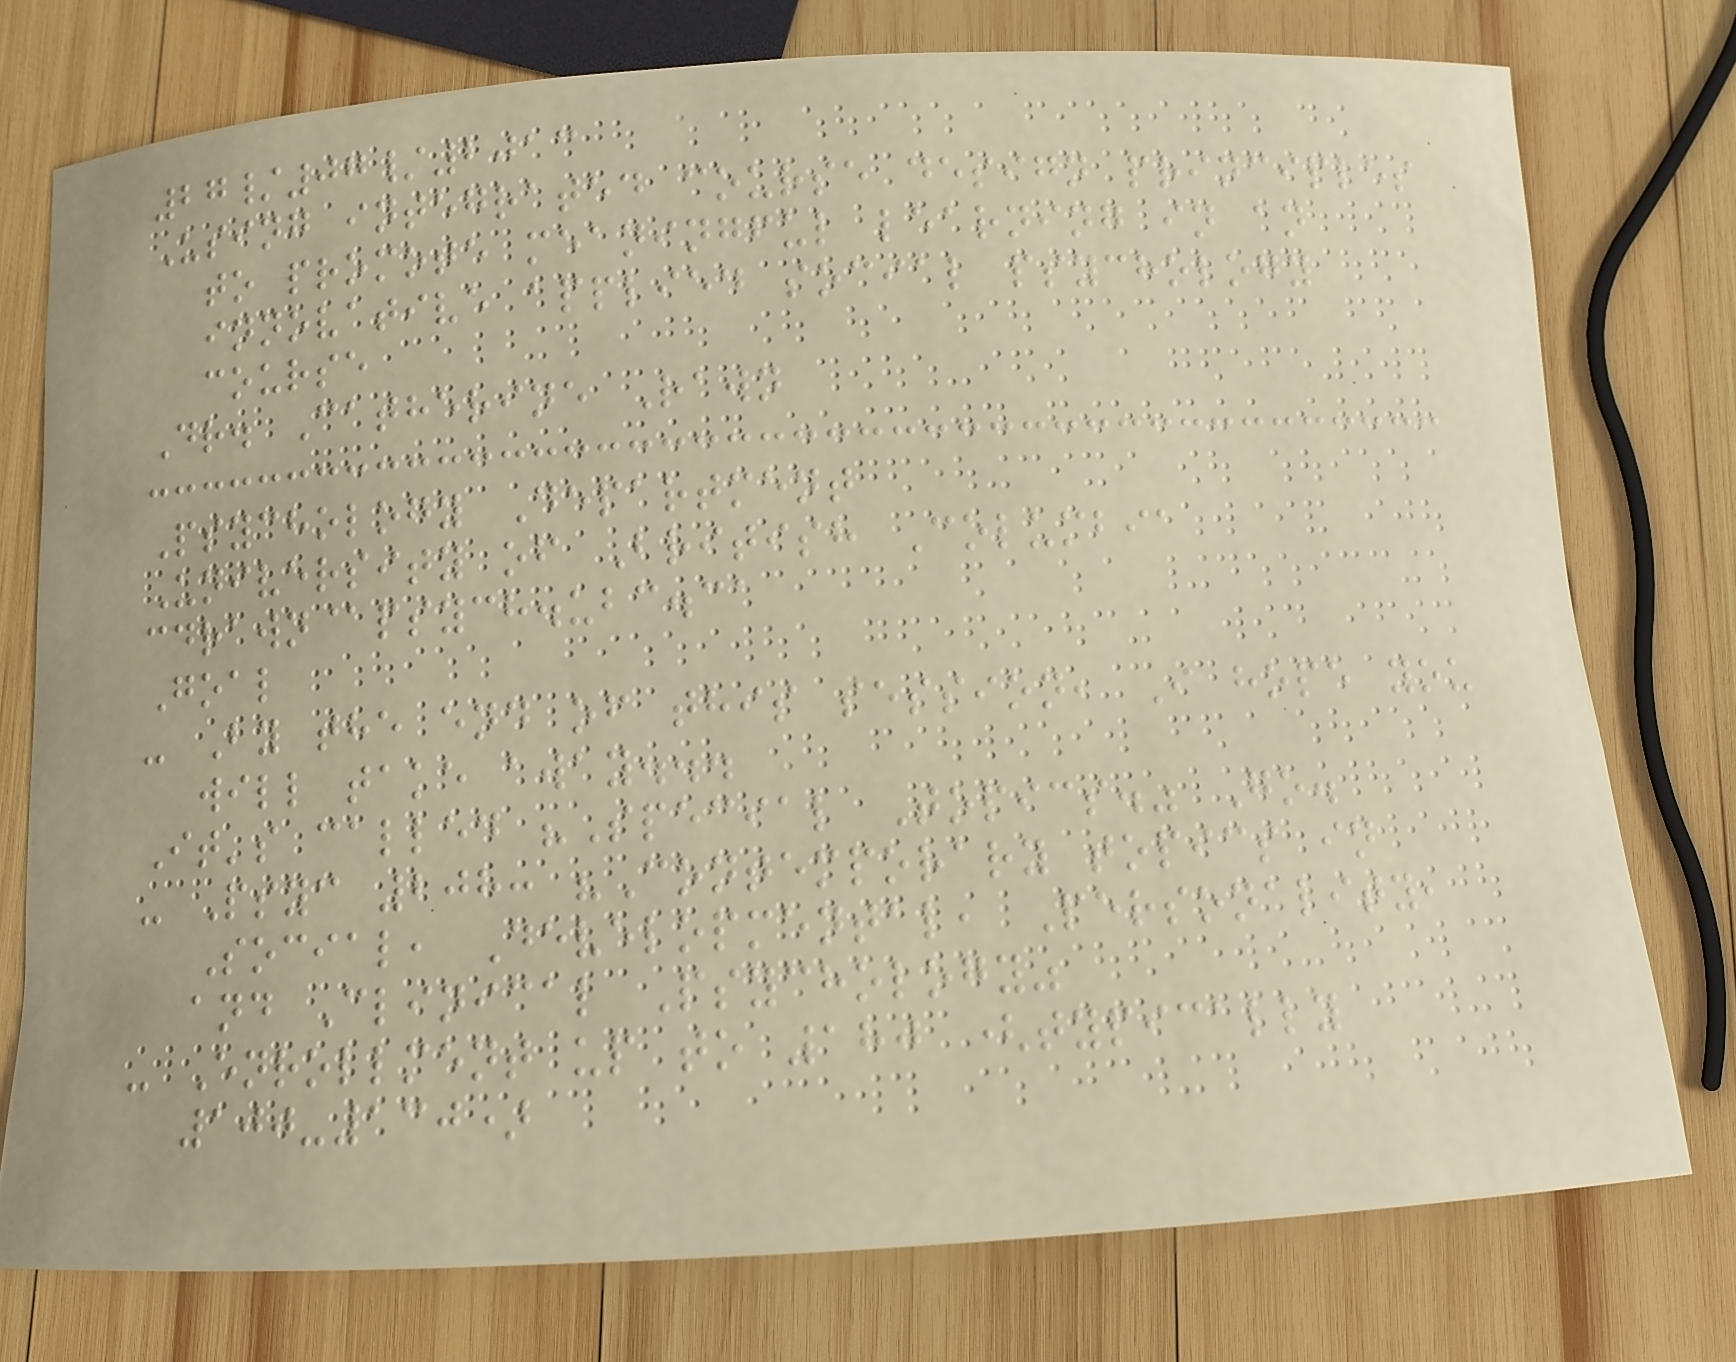27/07/2013
Using integrated course design principles
to promote meaningful learning in an
innovative applied social psychology
course
Dr. Catherine Rawn
Psychology Department
University of British Columbia
cdrawn@psych.ubc.ca
Goal
- By the end of this session, I hope you
will take away...
It's called "Special Topics." Go.
- Psyc 208: "Contemporary topics in
Social, Developmental, Personality,
and Clinical Psychology"
- Enrollment up to 180 (typically
100-130)
